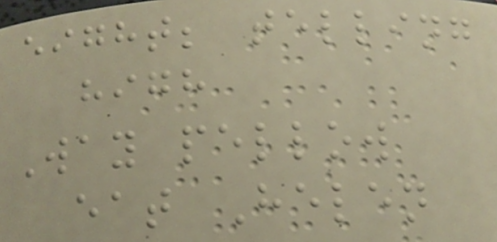eight; telling
high
Way pellow
eat Helen
